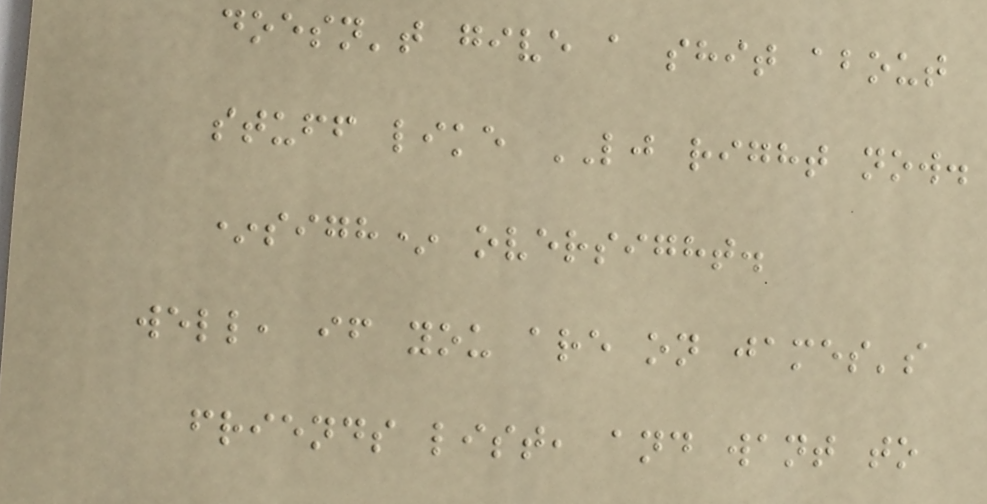doesn't give a shit about
stuff like LJ right now.
*sigh* oversight.
well, if you are on james's
friends list, and want to
